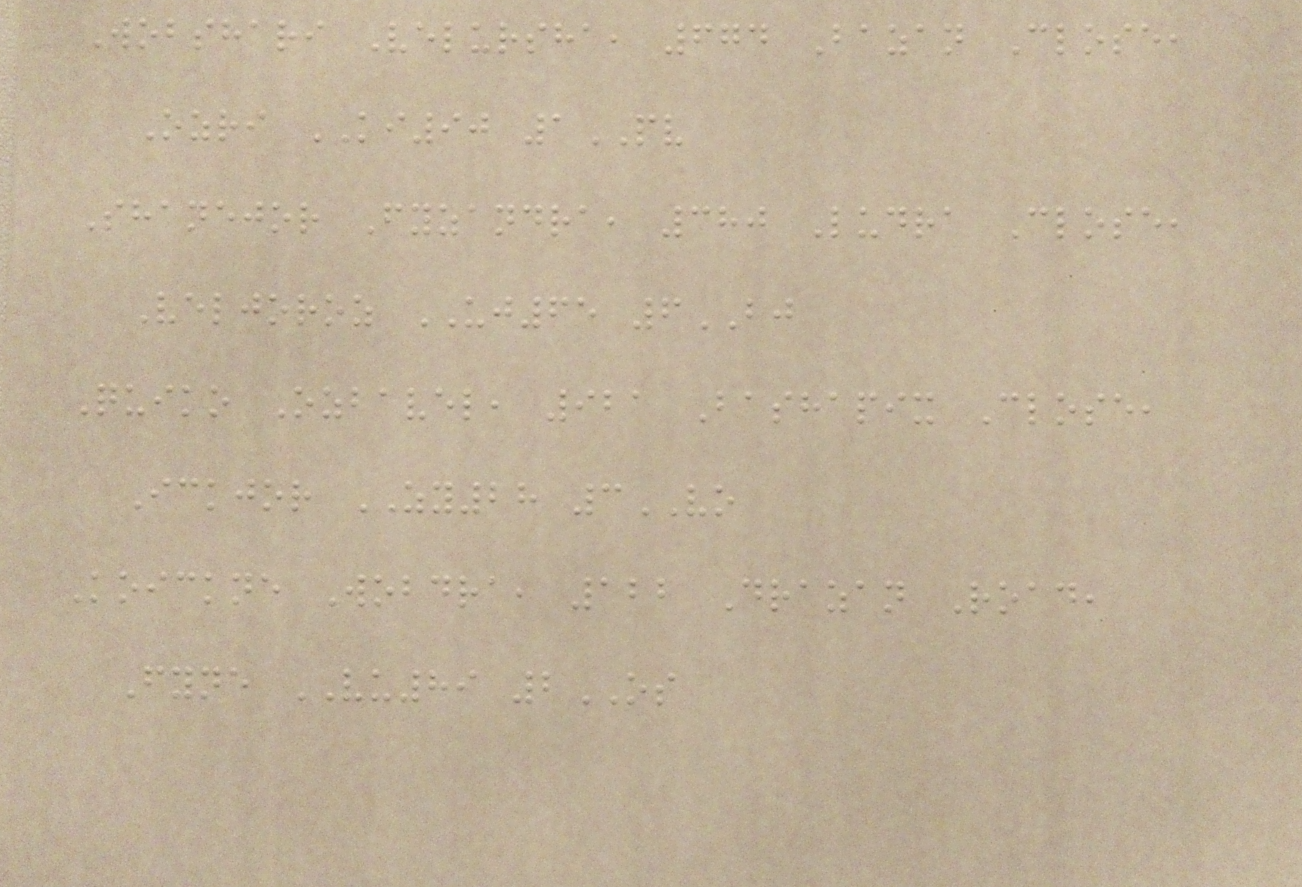Wobshari Velursha, 674 Bazan Close,
Ozri KI90 1PV
Shanejor Fyzandra, 380 Ludra Close,
Veljoroz UJ65 6BJ
Quiko Ozbavel, 921 Bashapix Close,
Ickjor ZY28 3VO
Koickne Wobdra, 122 Drazan Road,
Fyne VU89 2OS
